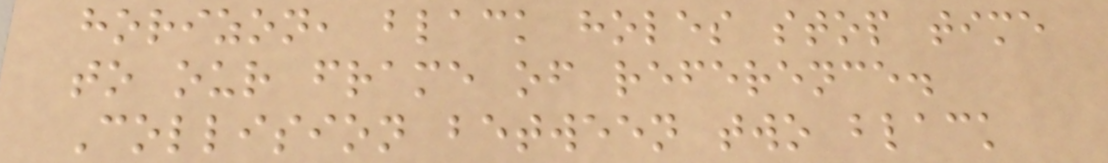horizon, black holes stop time
to our frame of reference.
Collision between two black
